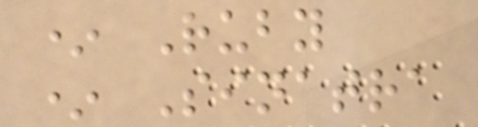* Ruby
* Sinatra
